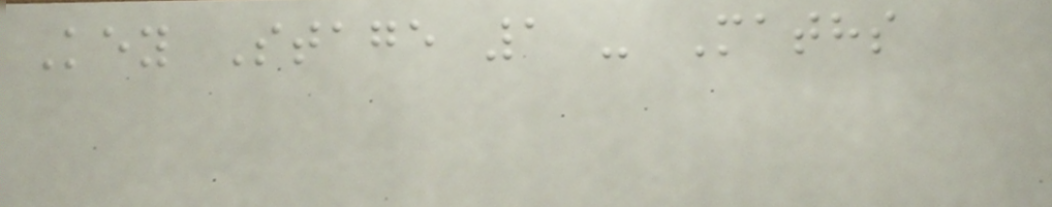Key Stage 1 - Maths
